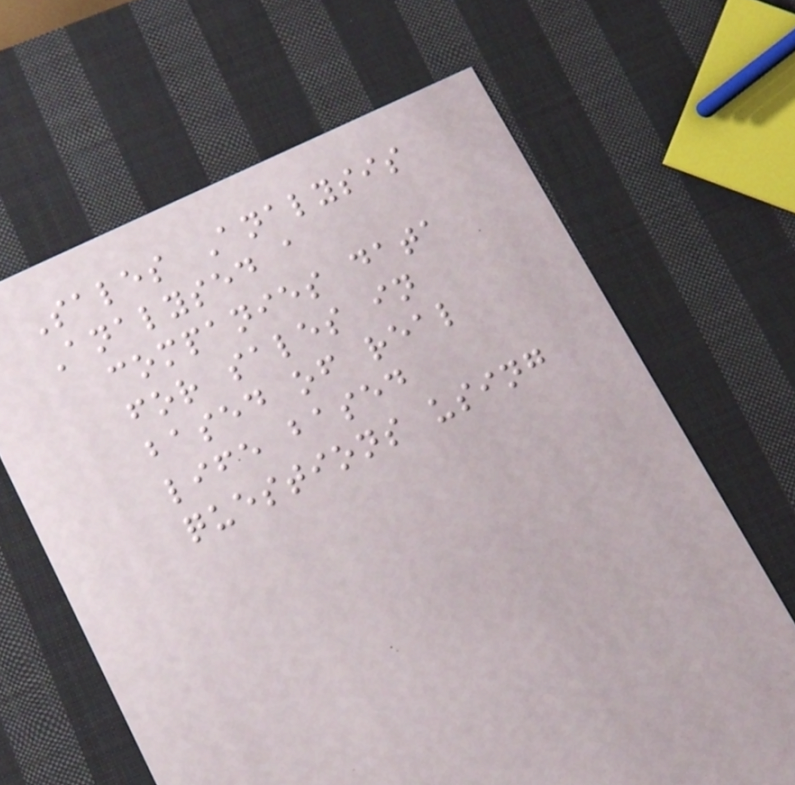Sales Analysis
Analysed a
companies data
for sales in
based of real
life based
questions using
